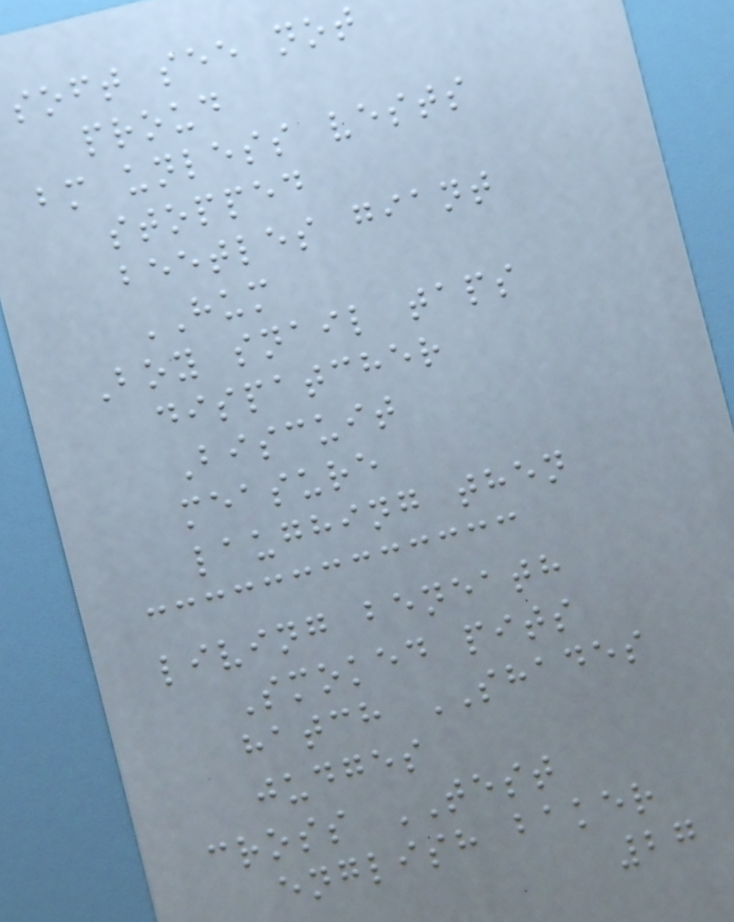soft see not
proud
bm unless vests
stopped
beetles giant
HUM
Boy snail taps
dispatcher
Biscuit
measure
laughing then
living beneath
Smoked pits
hatch SHADES
judges
cross TEST
english baker
27
